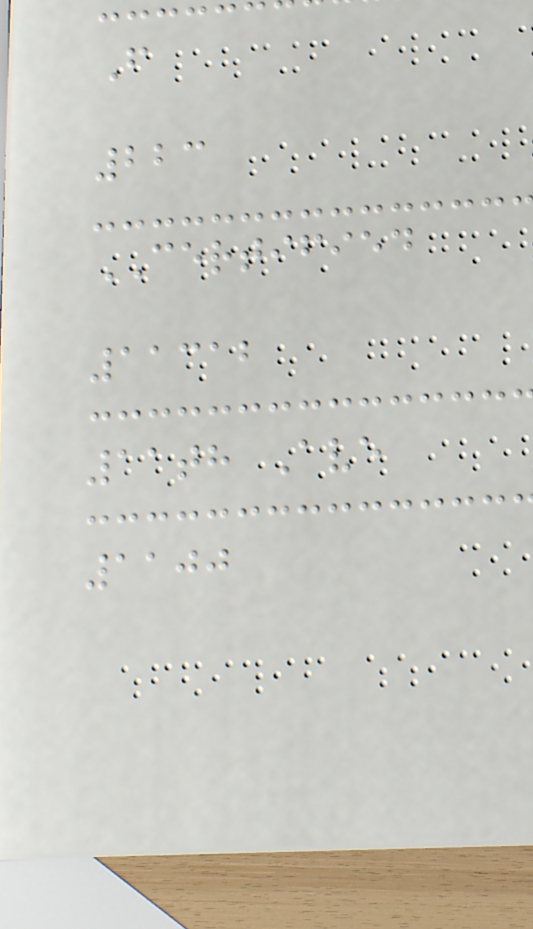F
223
CERTIFIED
11312
11th Ave
1100
